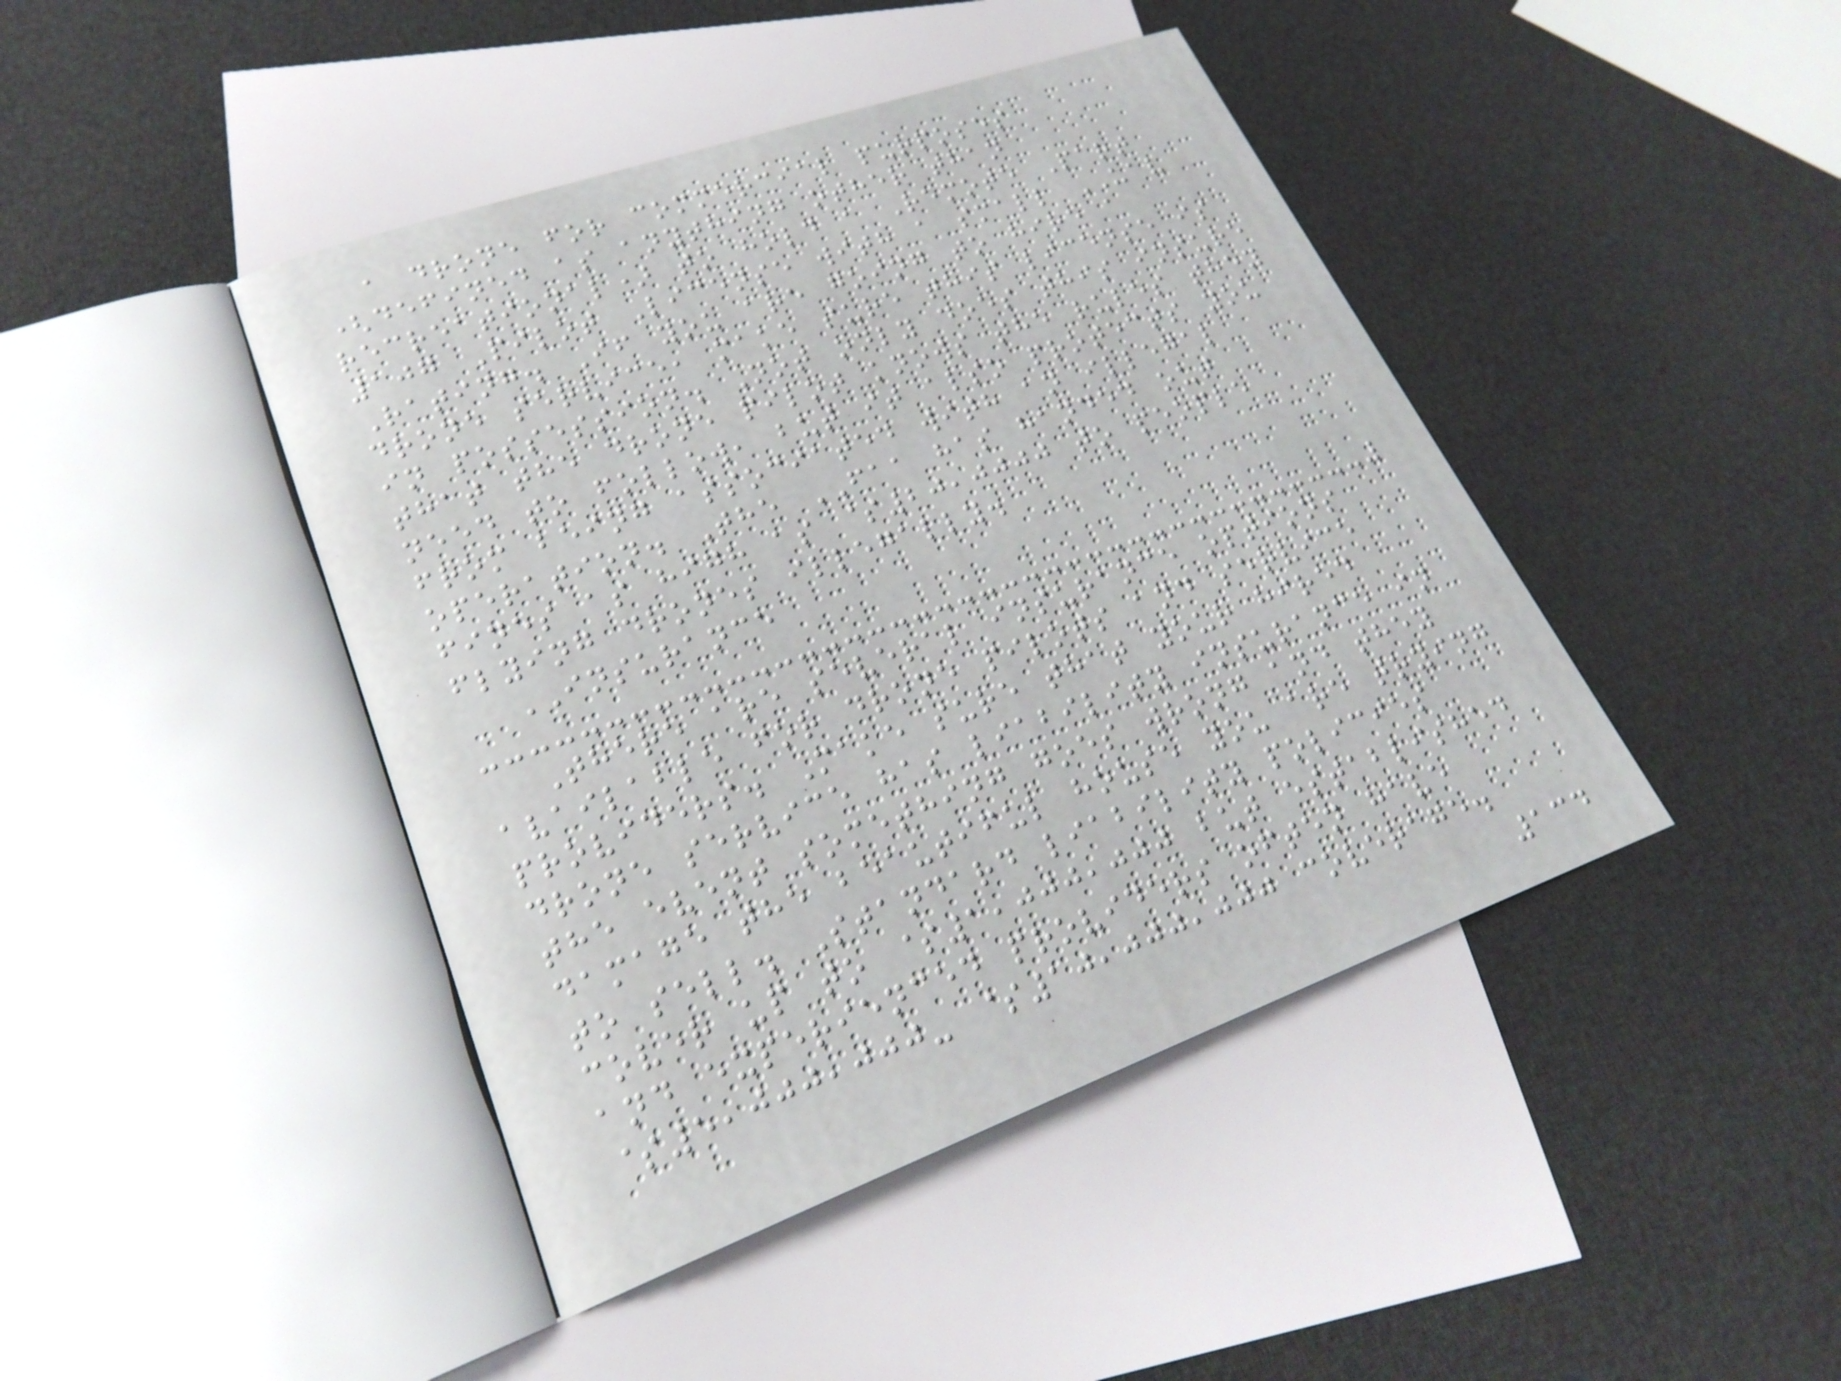a drone for commercial purposes
(defined as anything other than
recreational) to hold a Remote Part
107 Pilot License with a small UAV
Rating. If you are going to hire a
drone service, make sure this license is
in possession. Not only does this insure
that the drone pilot knows the rules they
need to follow, but it also protects you
from being associated with an illegal
operation. The FAA has handed out
fines as high as $20,0000 to people
flying drones illegally.
INSURANCE
There are several insurance options
available for drone pilots and service
providers. Make sure that your hired
drone service has liability insurance in
the event something goes wrong and they
damage the beautiful house you are trying
to sell. Standard liability policies
cover up to $1,000,000 but established
and experienced providers often have
$5,000,000- $10,000,000 coverage.
134
